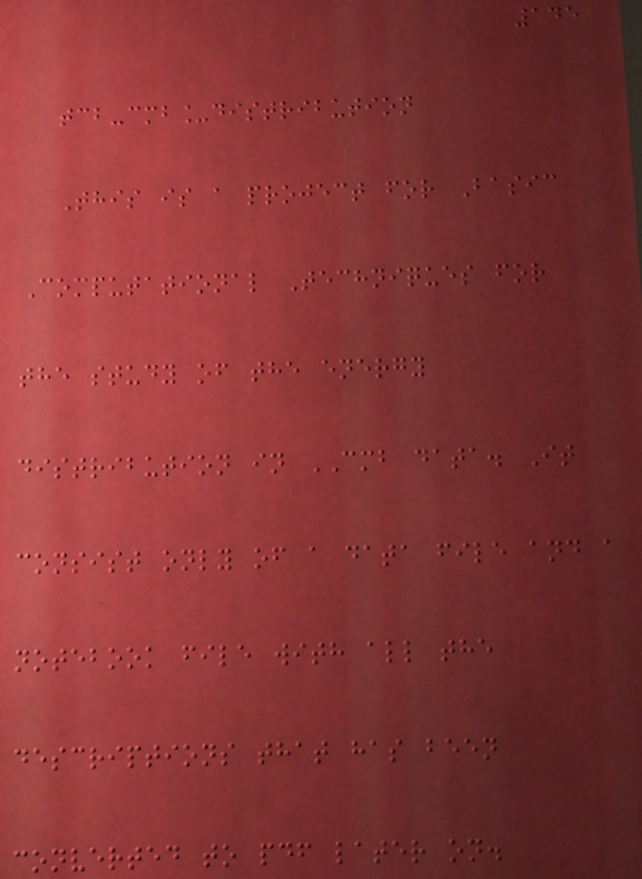145
tcb-cmb_distribution
This is a project for Basic
Computational Techniques for
the study of the energy
distribution in CMB data. It
consist only of a data file and a
notebook file with all the
descriptions that has been
converted to pdf later on.
